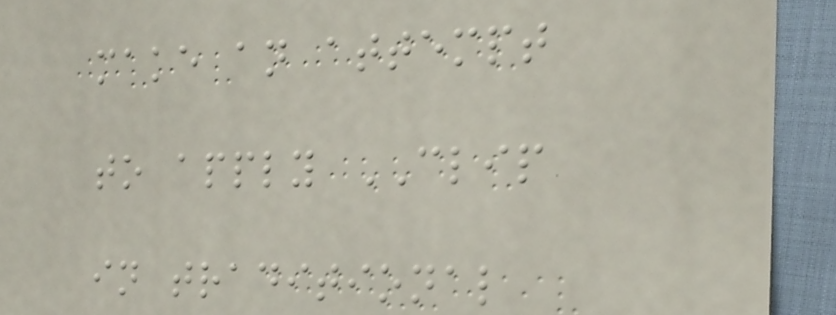make an attempt
to apply CLIP
in traditional
